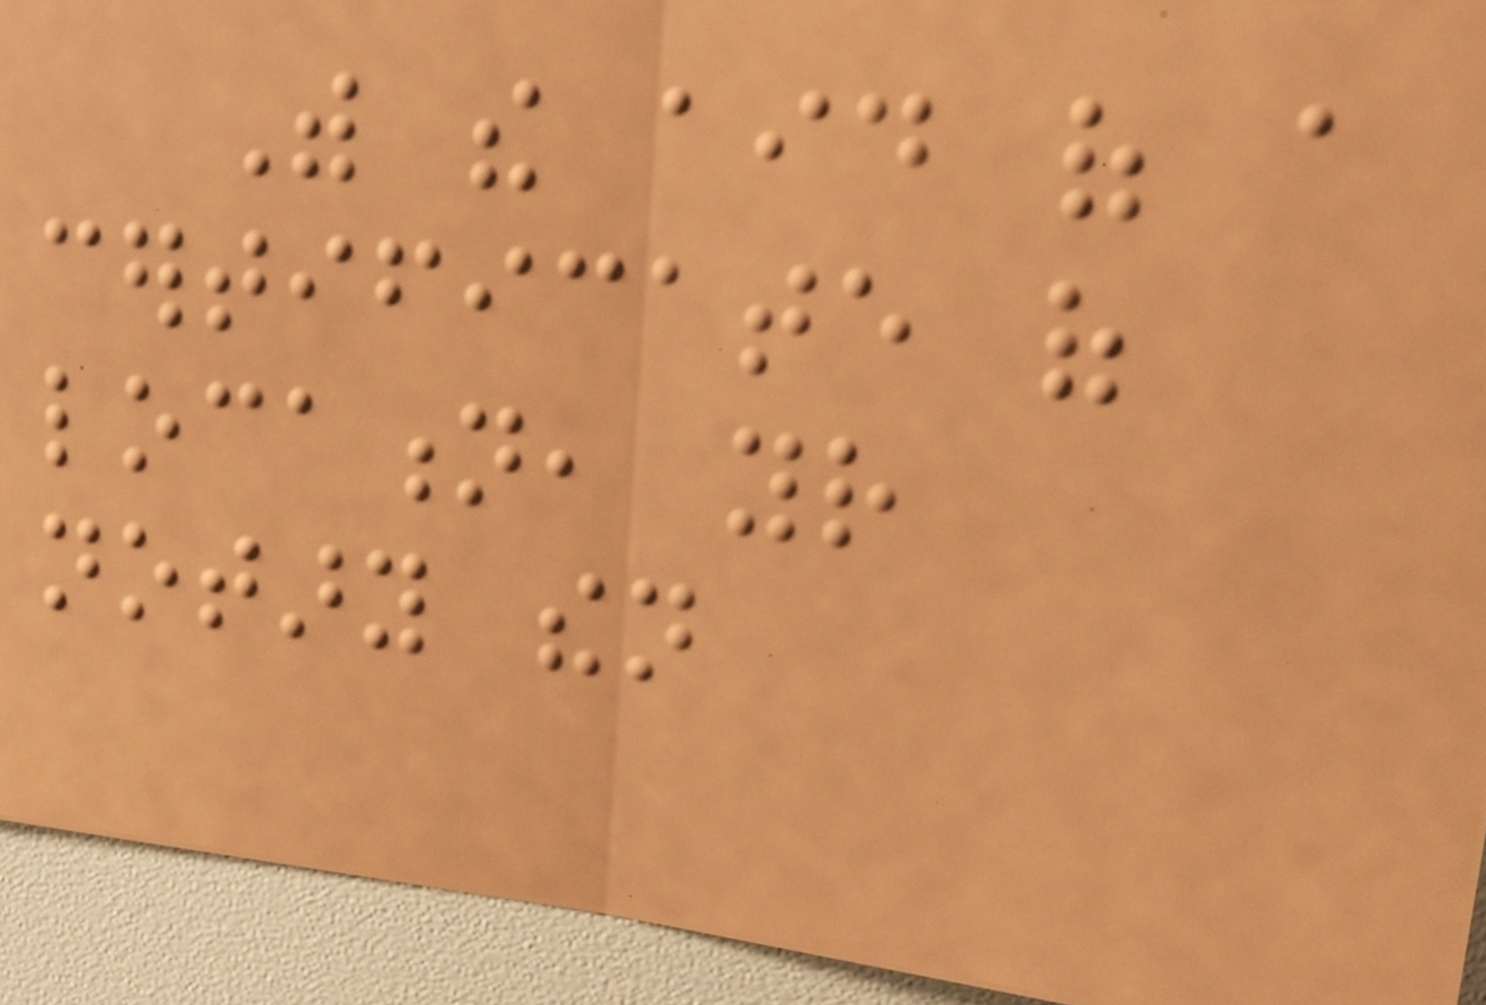With the aid of a
certificate of
location, your
notary then
